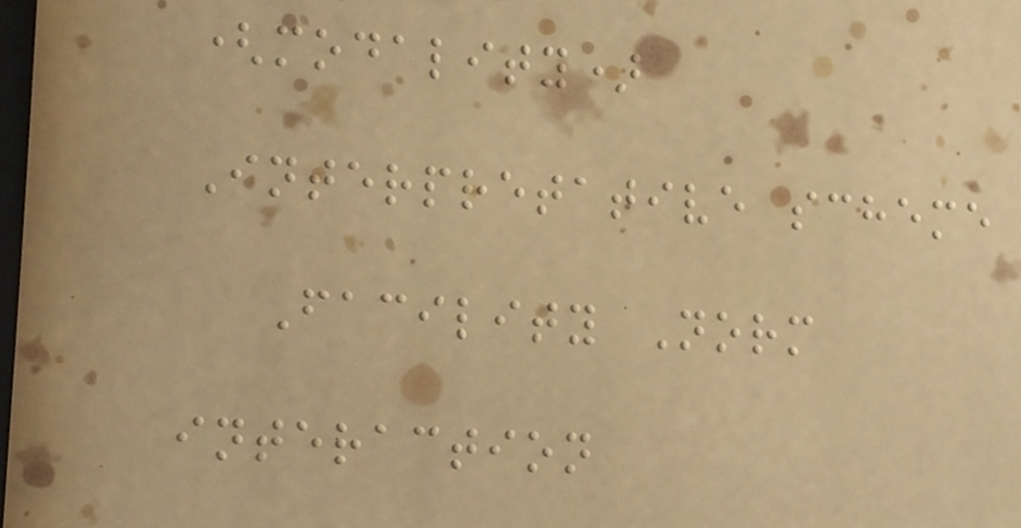(modality)
Interpretative scheme
Facility Norm
interaction
